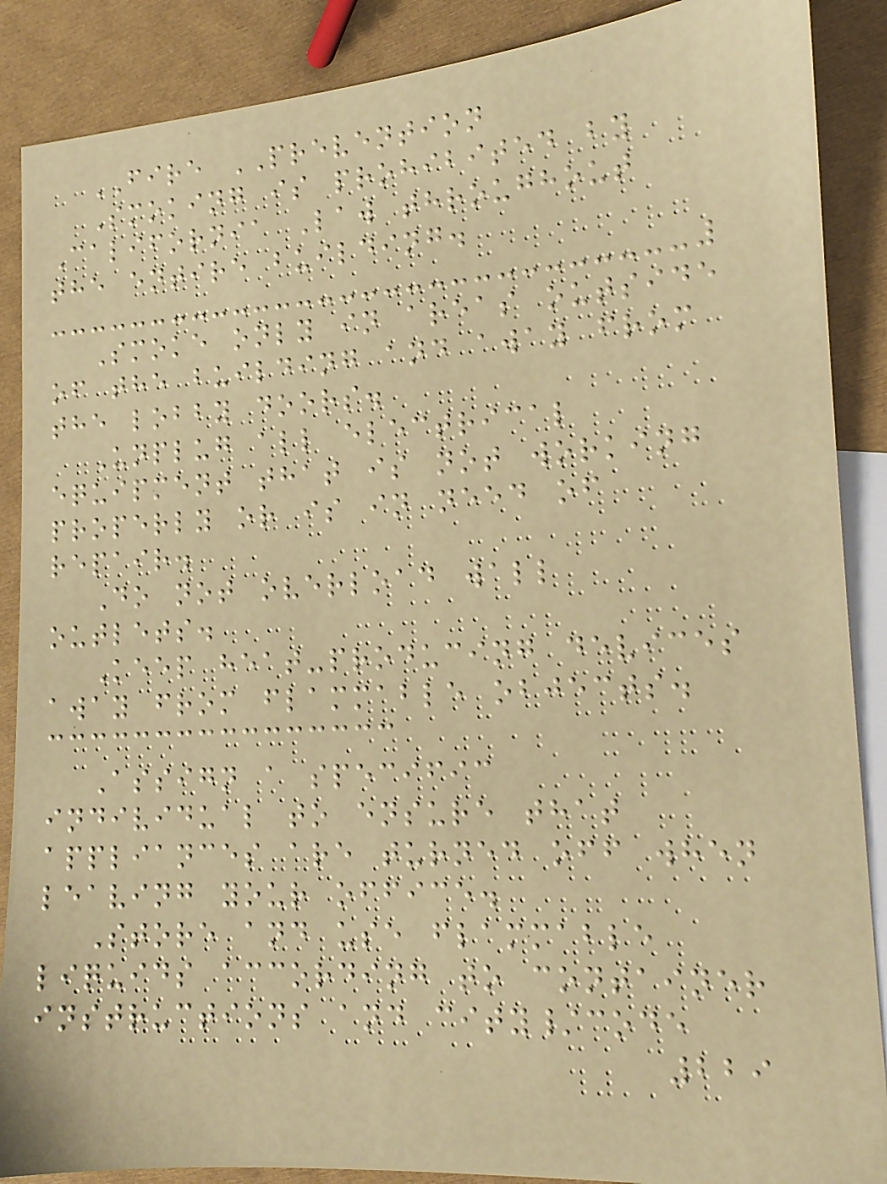FIRE PREVENTION
Smoking is prohibited by
California Law throughout
the entire building.
Smoke only in areas outside
of the building and away from
the lobby doors.
Unplug all electrical
equipment that is not working
properly or is in need of
repair.
Do not overload wall
outlets.
Keep heat-producing devices
away from flammable objects.
Assign a specific
individual to ensure that
appliances are turned off when
leaving your office.
Store and use flammable
liquids according to container
instructions and city/code
229
